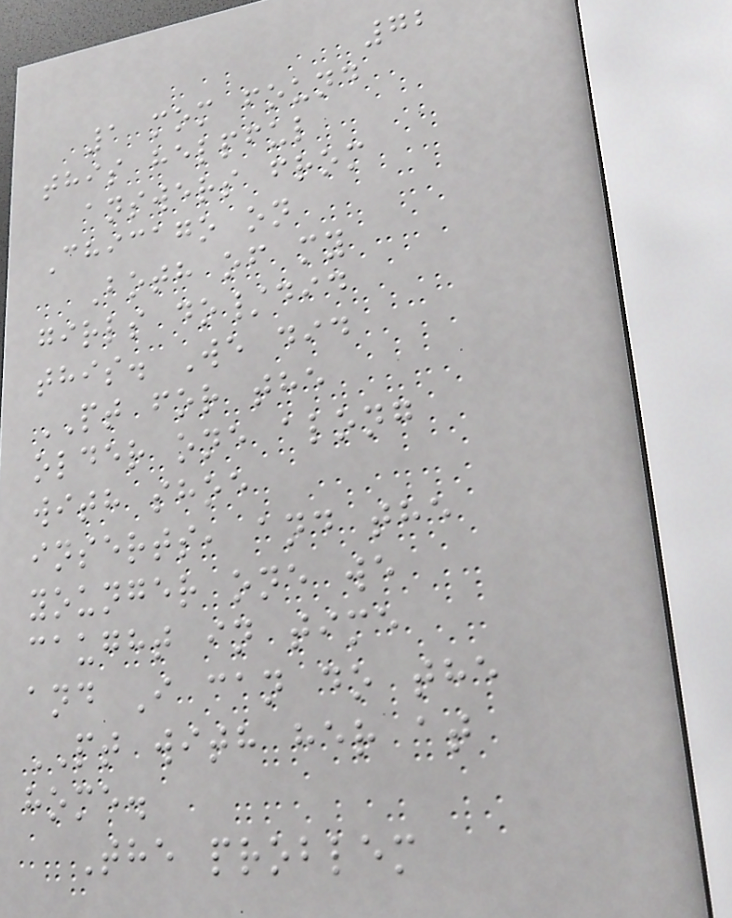72
1 mom found
this helpful
answers from
Chicago on
Both of my
girls do/did
this. We did
PT for the
older one along
with shoe
inserts, and the
younger one we
caught in time
and I can do the
PT with her at
home.
The problem
